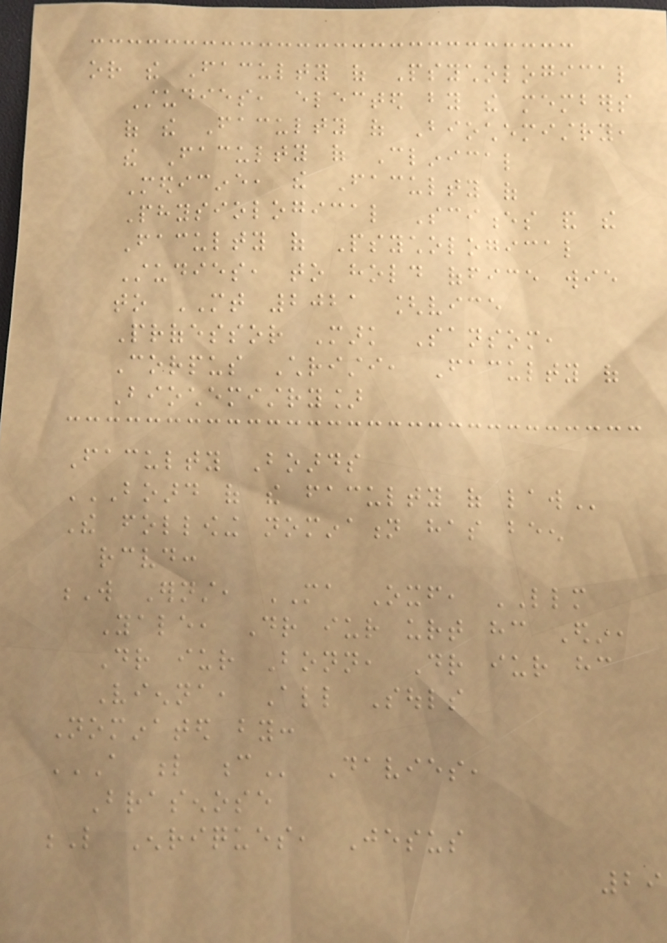or the Faculty of Psychological
Studies, elected by the members
of the Faculty of Biochemistry,
the Faculty of Clinical
Medicine, the Faculty of
Physiological Sciences and the
Faculty of Psychological
Studies, to hold office wie
to MT 2021 [vice
Professor Mark Sansom,
Corpus Christi, Faculty of
Biochemistry]
Faculty Boards
BOARD OF THE FACULTY OF LAW
The following nomination has been
received:
W Ernst, MA Oxf, LLM
Yale, Dr iur urt hc Edin,
Dr iur Bonn, Dr iur hc
Vienna, All Souls
Nominated by:
A L C Davies,
Brasenose
L Enriques, Jesus
29
